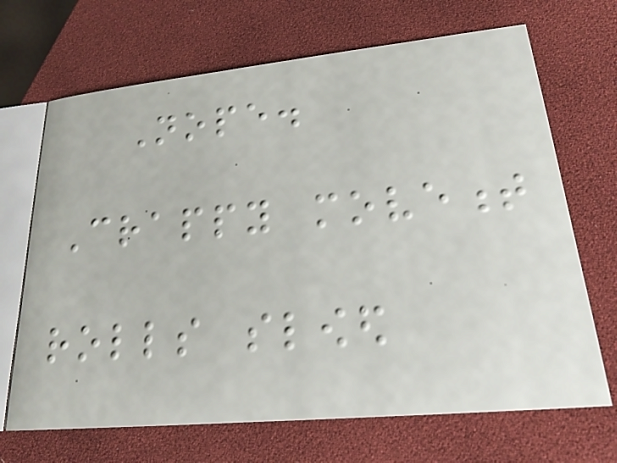Nope.
Crappy movement
rolls slowed
